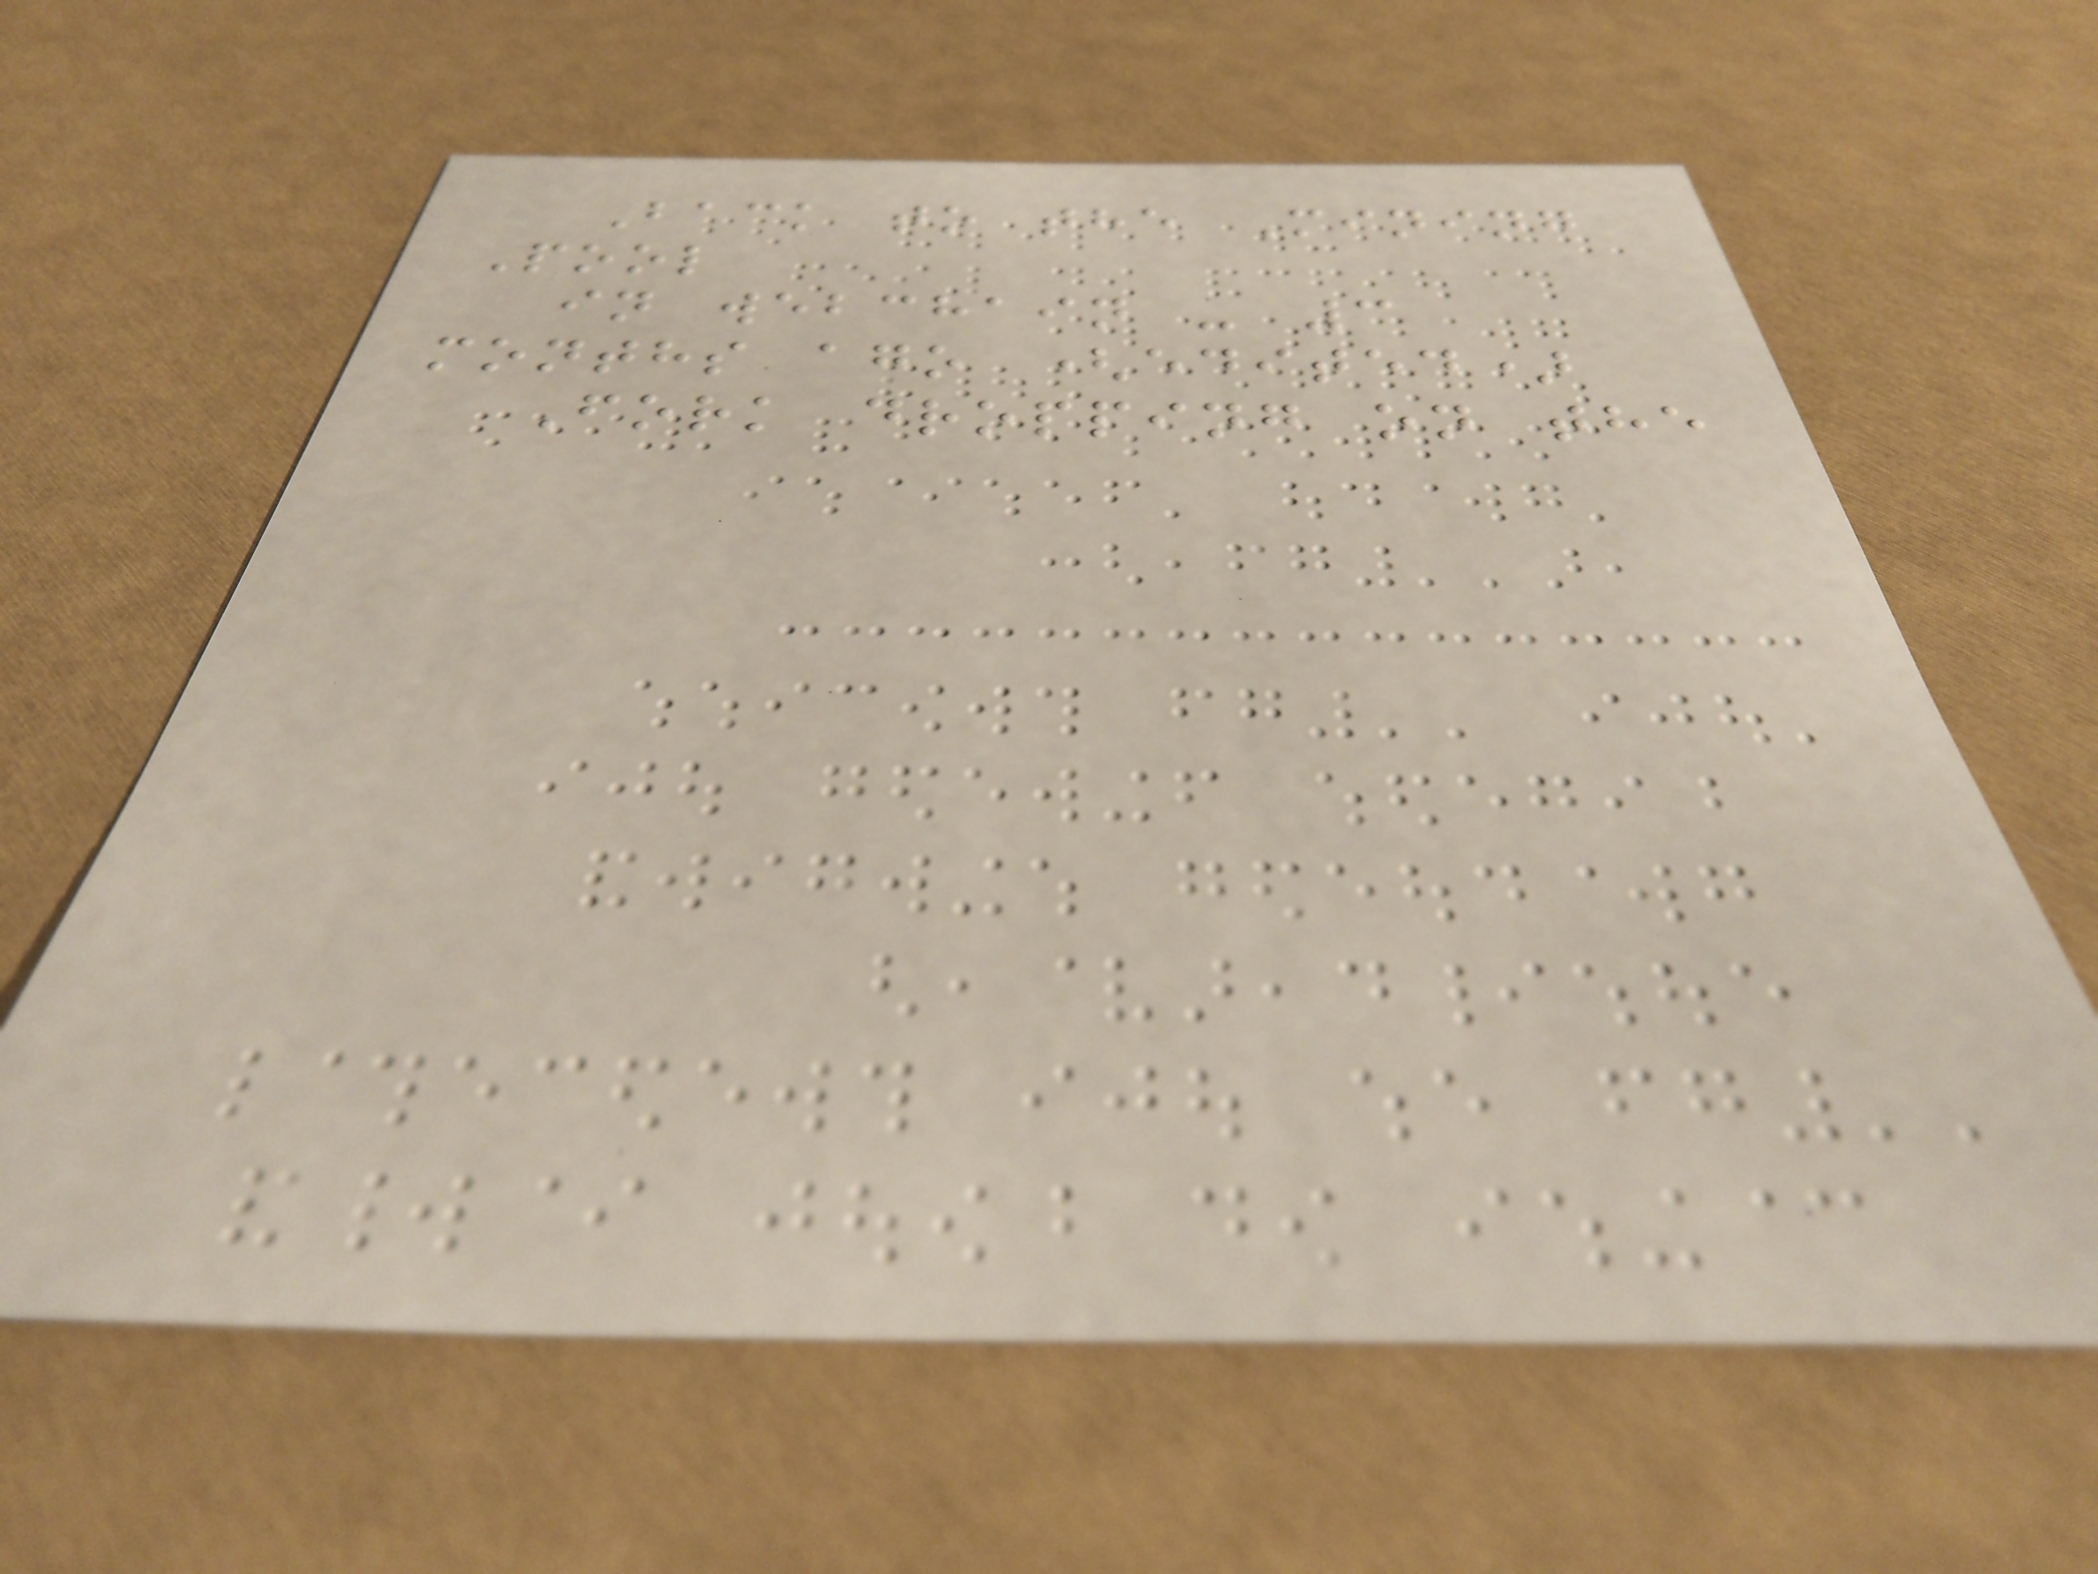Back to the Mining
Pool
in webchain - 3
months ago (edited)
Fork dropping on the
